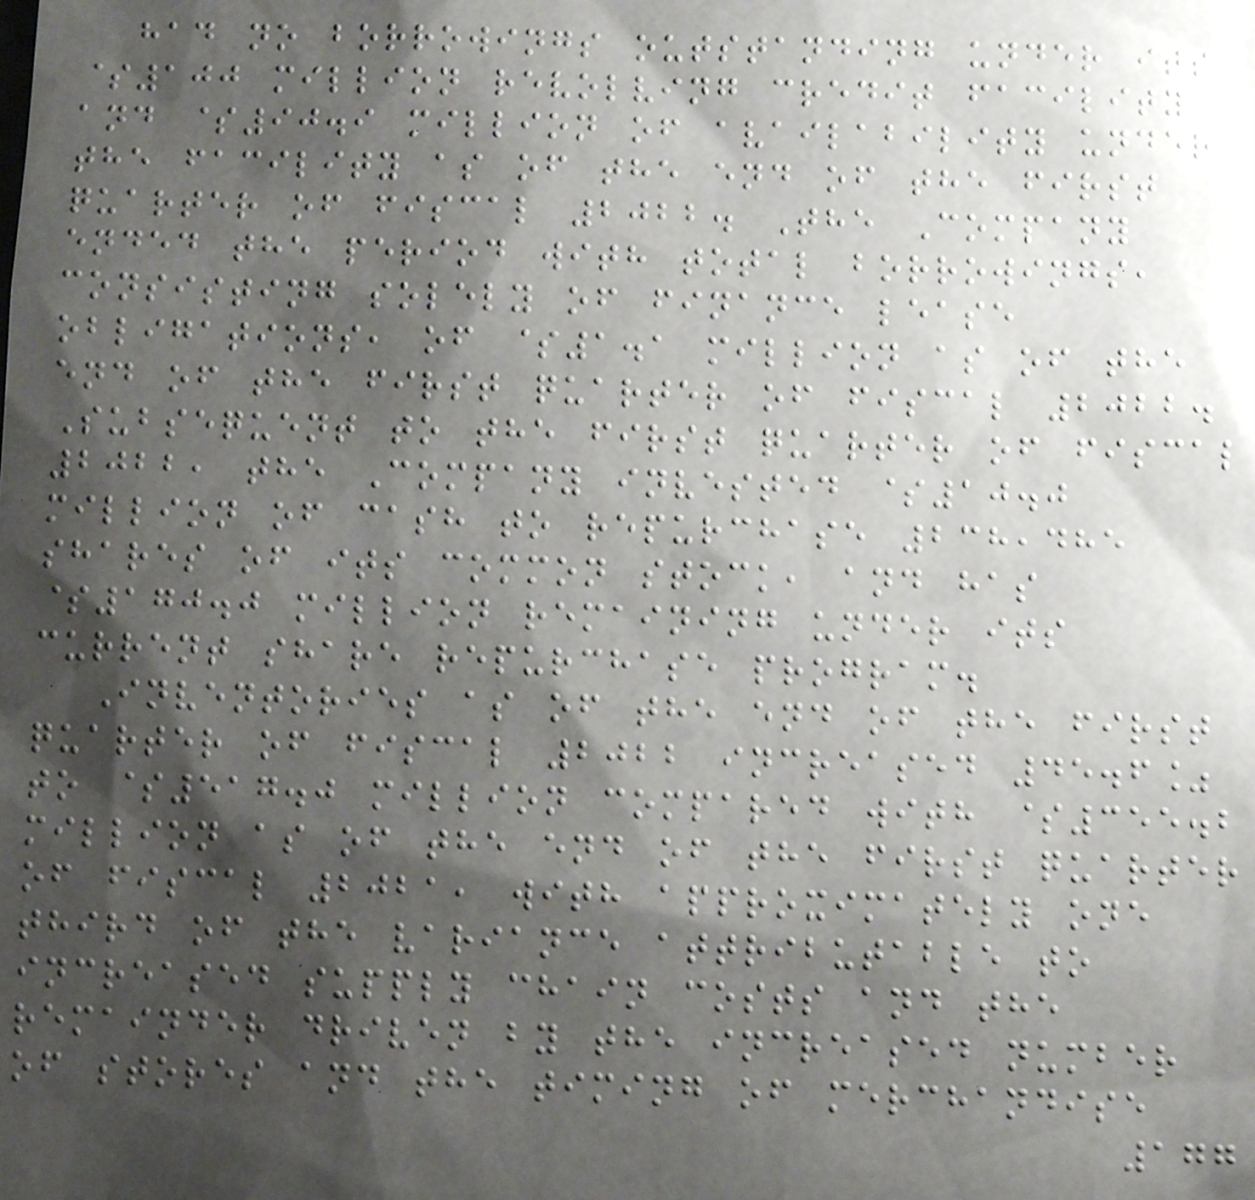had no borrowings outstanding under its
$100 million revolving credit facility
and $90.9 million of availability under
the facility as of the end of the first
quarter of fiscal 2022. The Company
ended the period with total borrowings,
consisting solely of finance lease
obligations, of $1.1 million as of the
end of the first quarter of fiscal 2022.
Subsequent to the first quarter of fiscal
2022, the Company invested $10.0
million of cash to repurchase 238,485
shares of its common stock, and has
$170.0 million remaining under its
current share repurchase program.
Inventories as of the end of the first
quarter of fiscal 2022 increased 45.6%
to $517.0 million compared with $355.2
million as of the end of the first quarter
of fiscal 2021, with approximately one
third of the variance attributable to
increased supply chain costs and the
remainder driven by the increased number
of stores and the timing of merchandise
177
